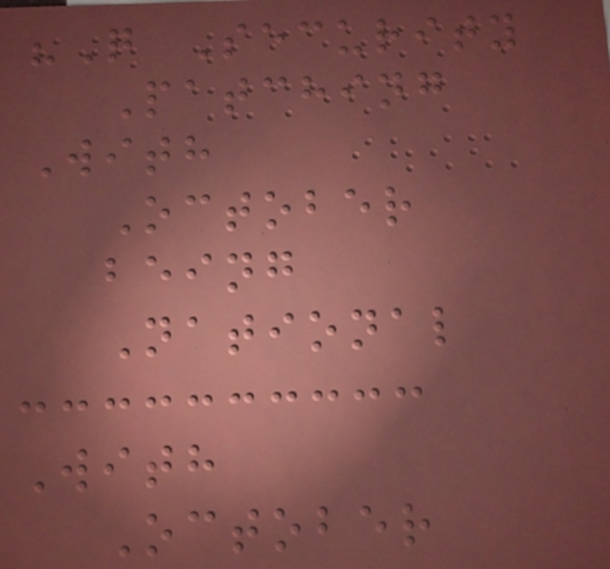"Q Security
Patching
With
October
being
National
With
October
